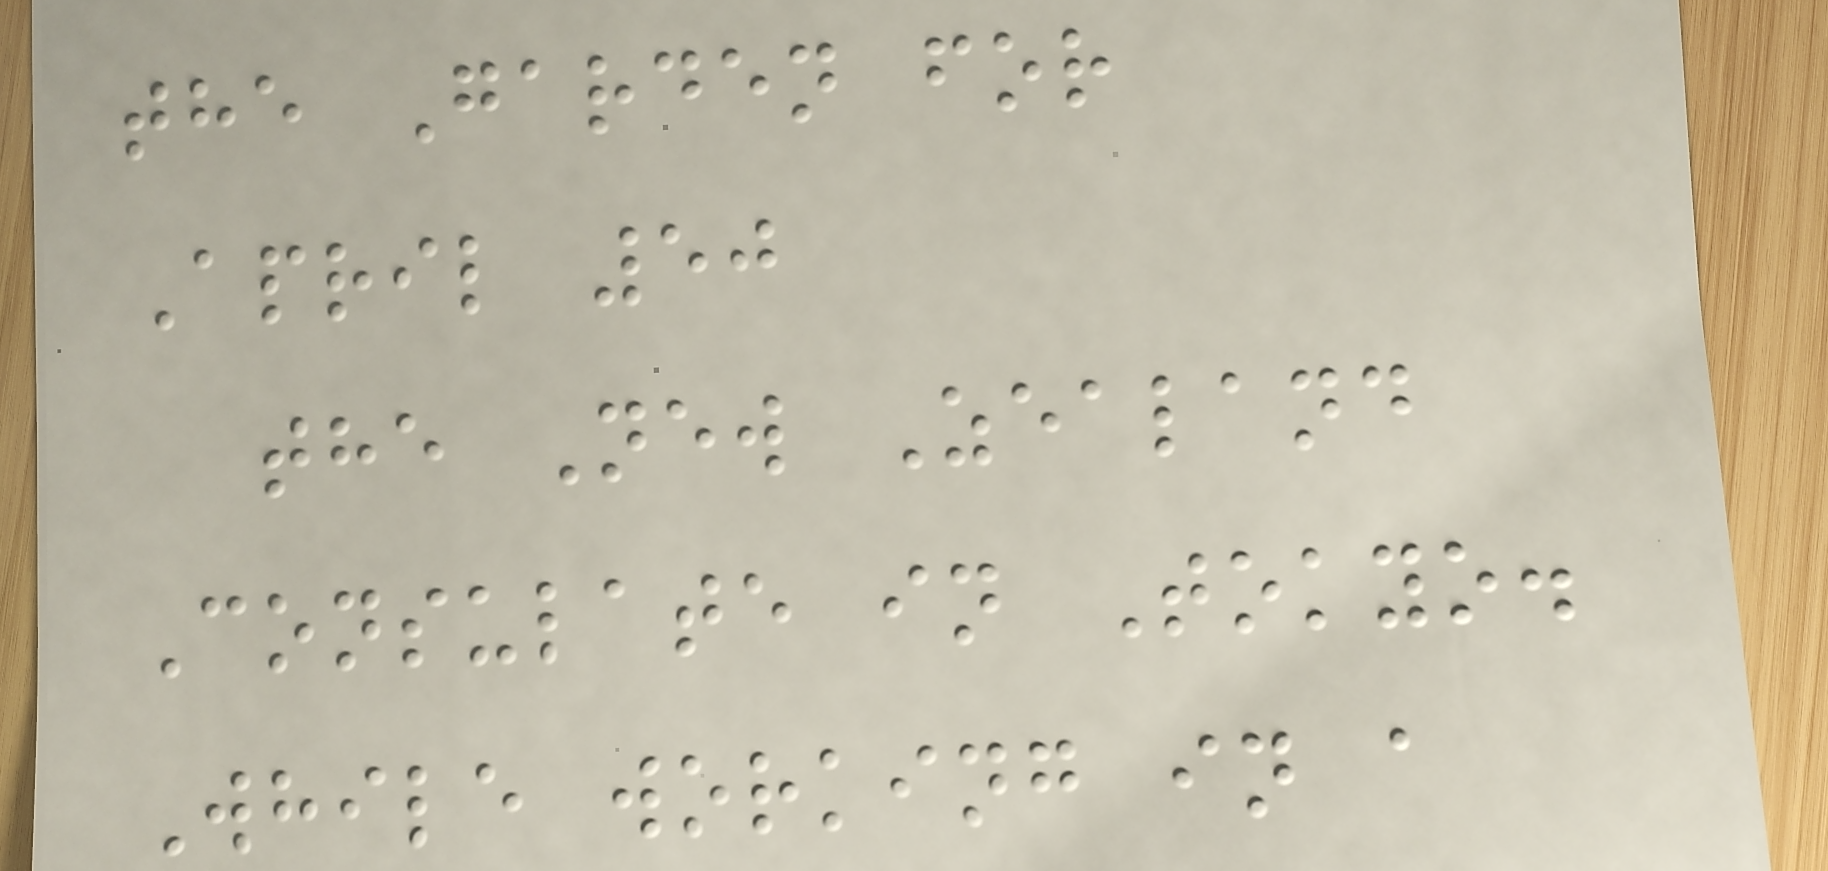the Garden for
April 50
the New Zealand
Consulate in Tokyo.
While working in a
